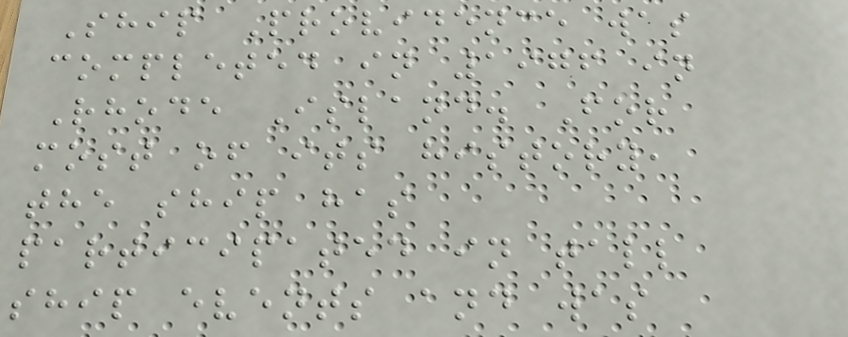Ship Providence was
completed in 1976 in
Rhode Island. For
most of its history,
the ship has
participated in tall
ship events and was
